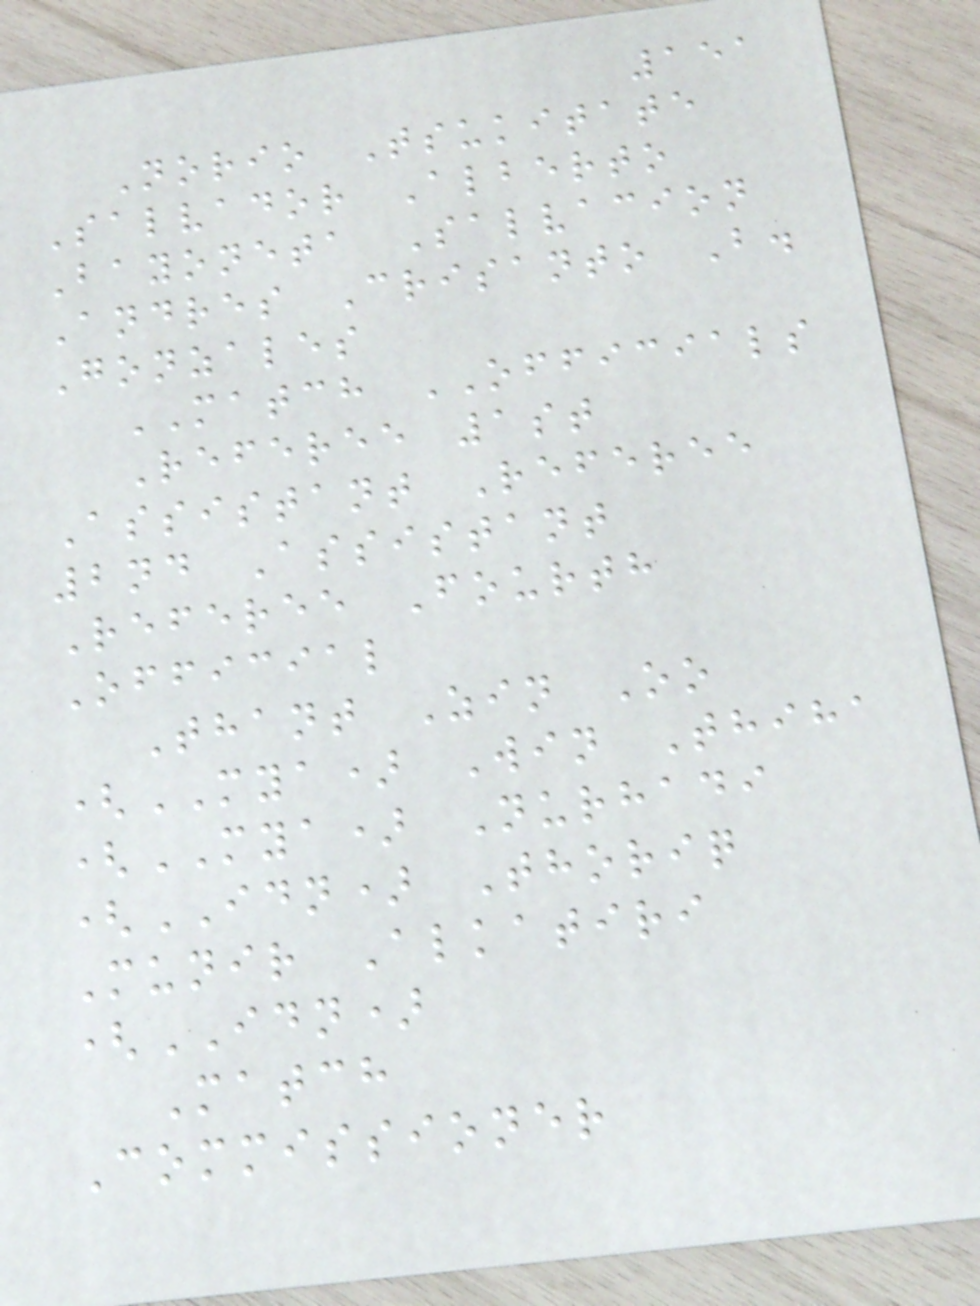151
Norio Tsukitate
Salvador Alberto
Bayoneta Salvacion
Andres Crisanto B.
Gonzales
MATCH OFFICIALS
Referee 1st
Assistant Referee
2nd Assistant
Referee Fourth
Official
Thant Zin Oo
(MYA) Win Thiha
(MYA) Nurhadi
(IDN) Thoriq
Munir Alkatiri
(IDN)
Match
Commissioner
